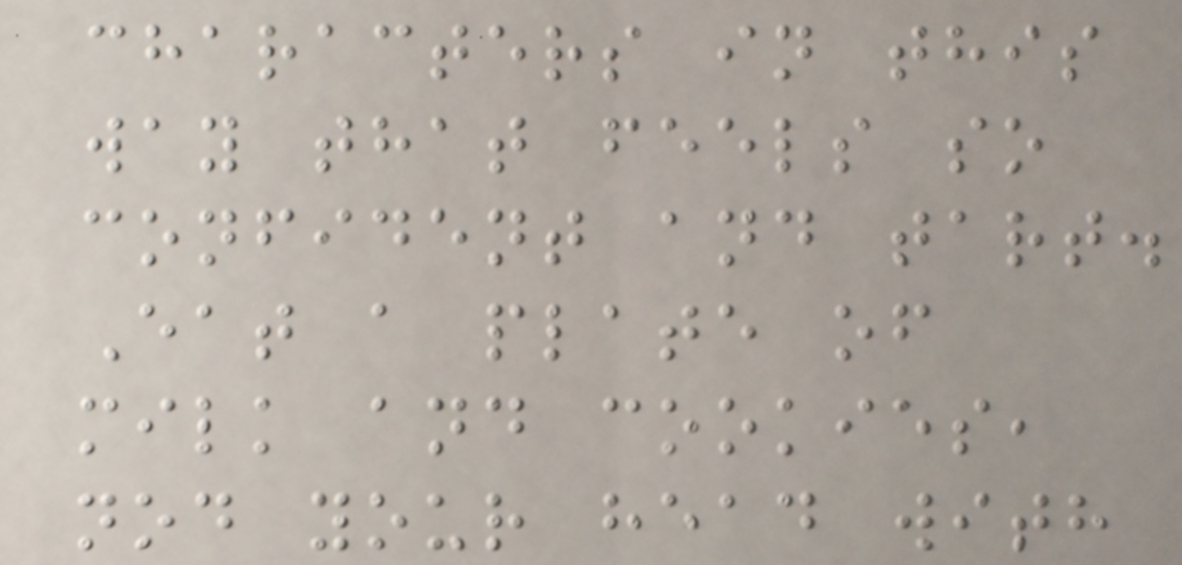characters in this
way that feels so
confident and tart.
Eat a plate of
milk and cookies,
nod your head with
